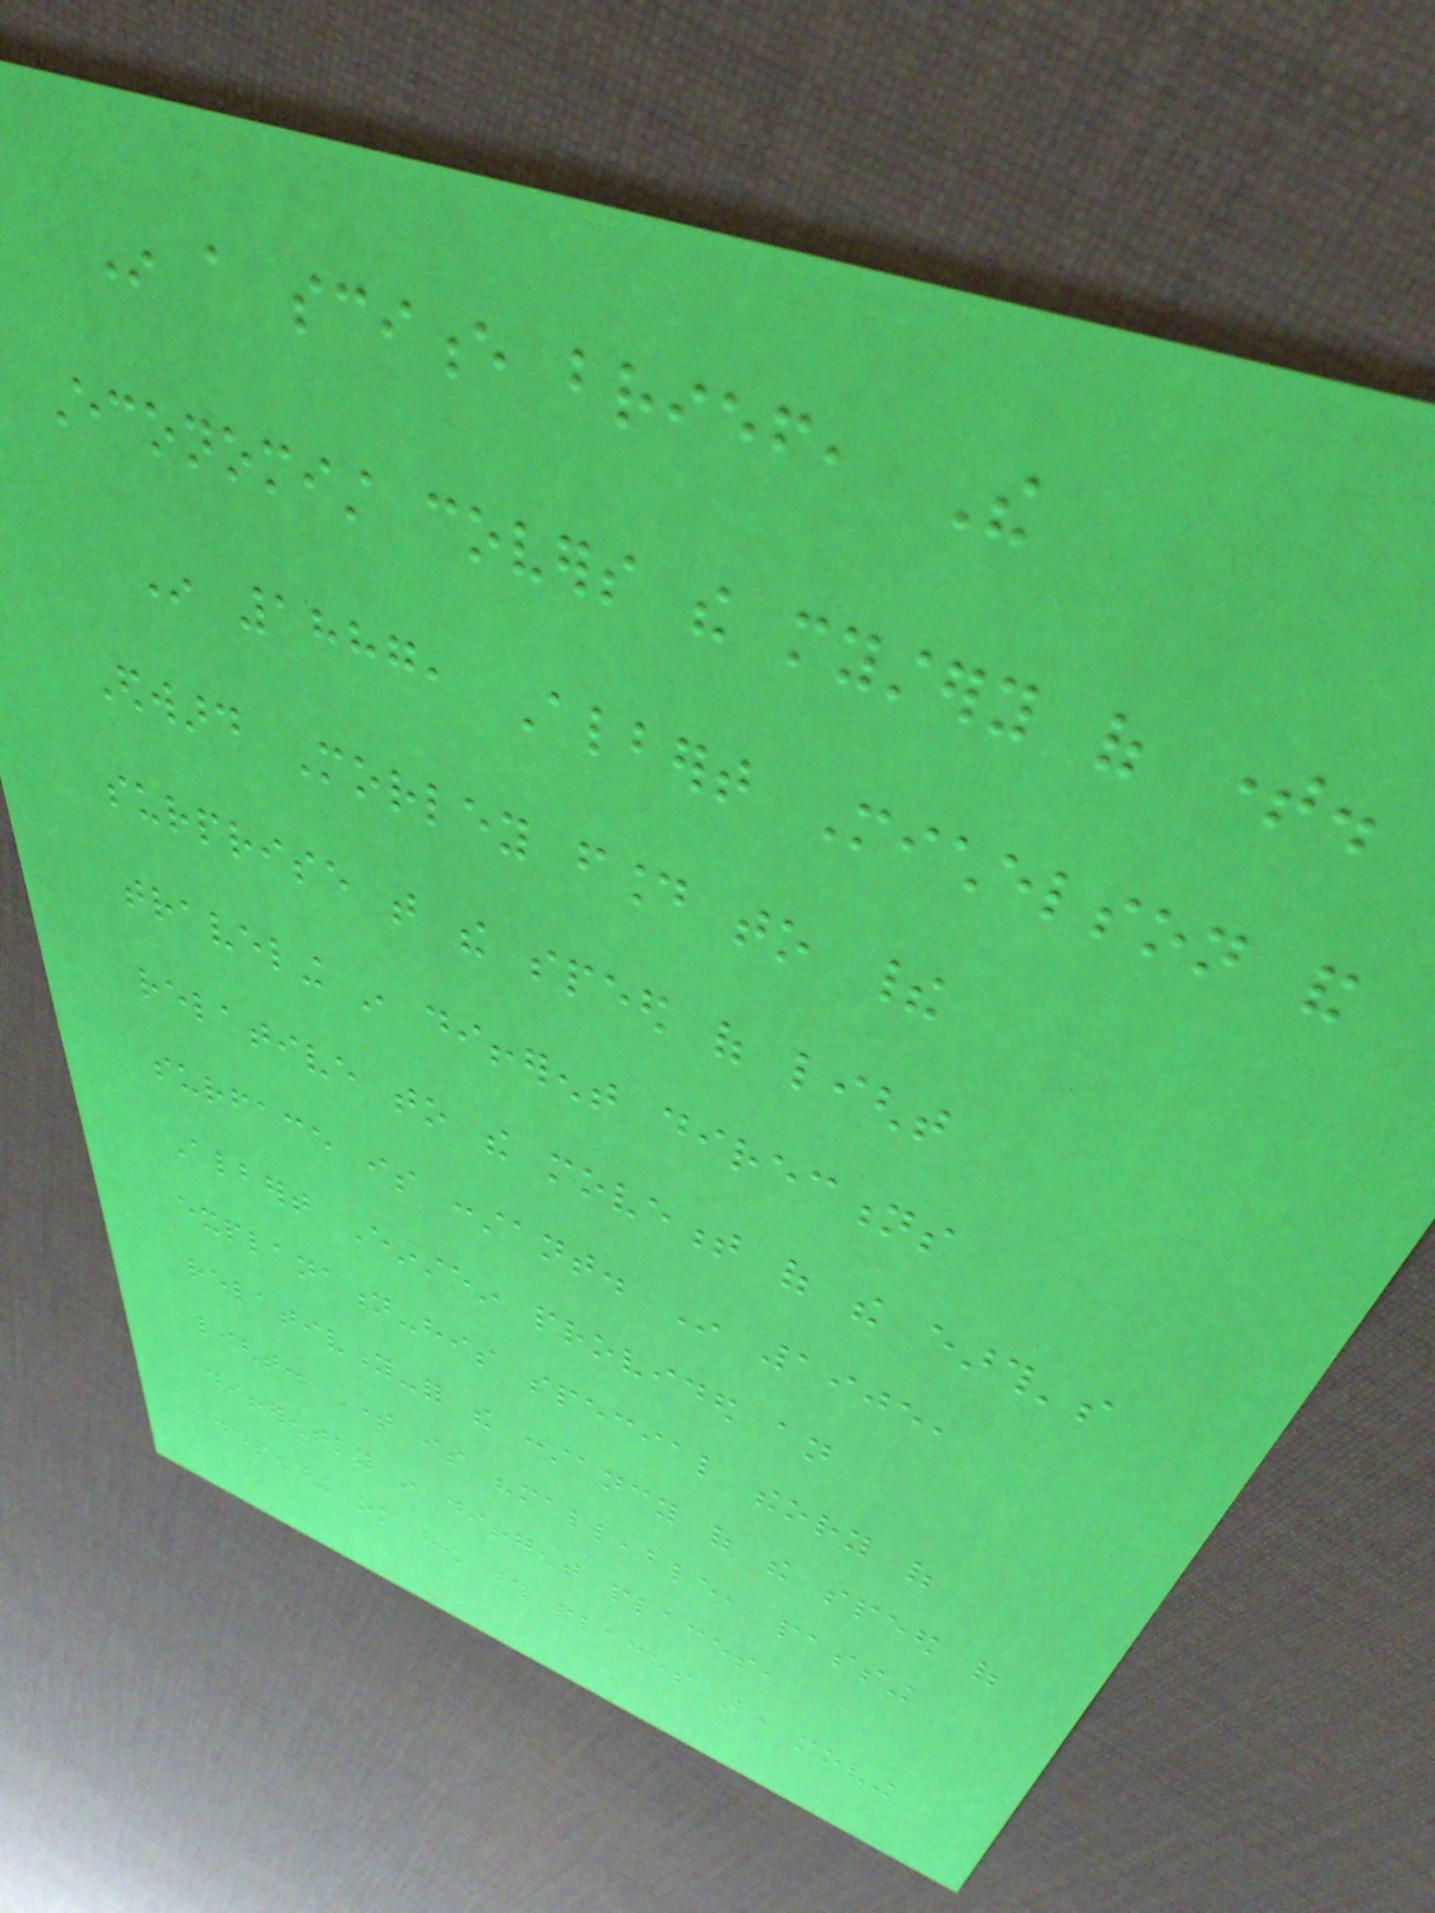In a science brief, The
Economist covers the mystery of time.
In 1887, Albert Michelson and
Edward Morley found to their
surprise that the speed of light
traveling in different directions
relative to the movement of the earth's
surface is constant. In 1905,
Albert Einstein provided an
explanation-his special theory of
relativity-for the constancy of the speed of
light. Time is "malleable, passing
differently in different places,
depending on how those places are moving
